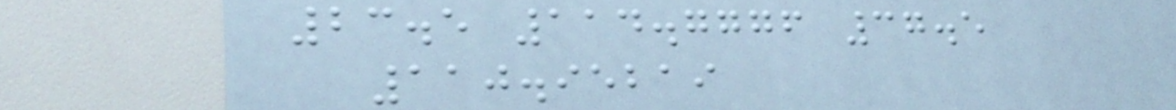23.5 114.7776 37.5
110.95219
